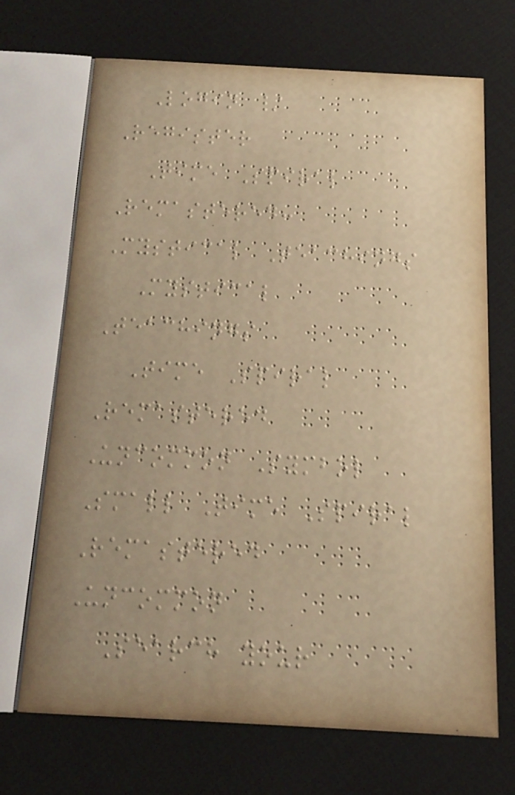Login /
Register
Time Spiral
Remastered:
Mystical Teachings
Mystical
Teachings
Time Spiral
Remastered
Uncommon Symbol
Small Time Spiral
Remastered
Uncommon
Search your
